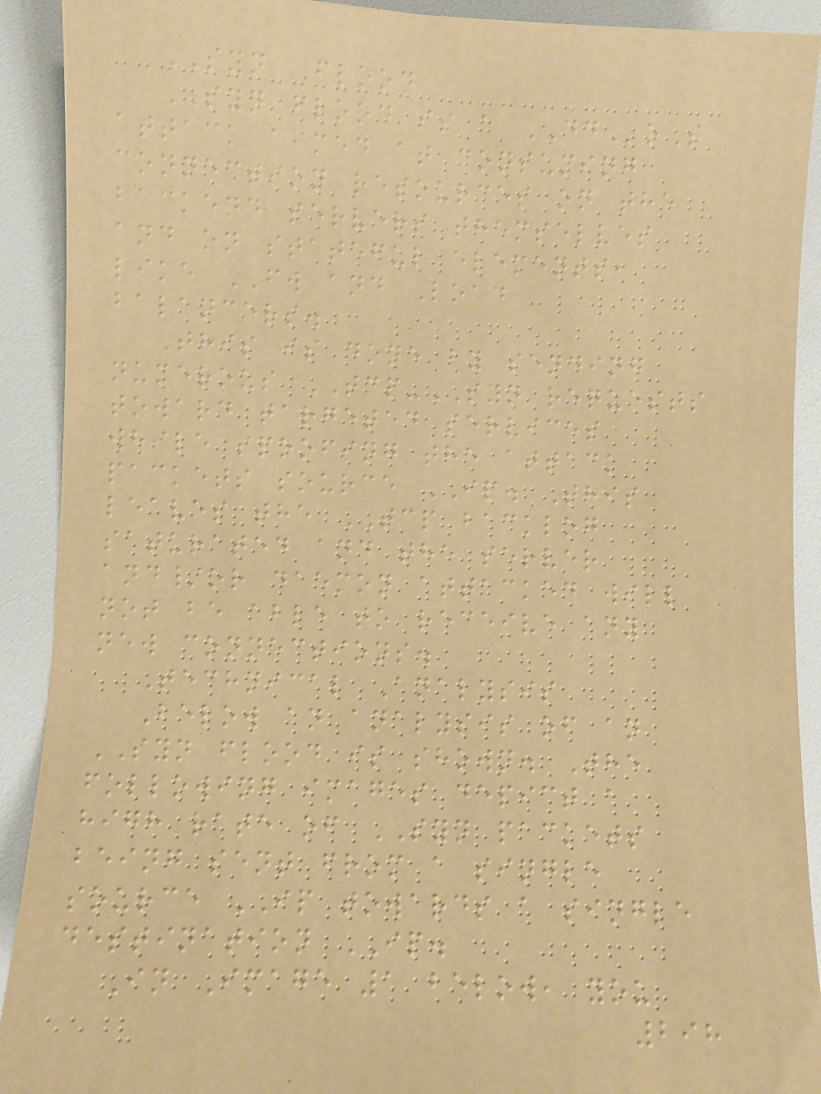SYN Flood
SYN flood is a DDoS
attack aimed at consuming
connection resources on the
backend servers themselves
and on stateful elements,
like FW and Load
balancers.
This is done by sending
numerous TCP-SYN requests
toward targeted services
while spoofing the attack
packets source IP. This
leaves the TCP backlog
saturated and the server
and/or daemon attacked will
not be able to receive any
new connections.
Technical Analysis
Below an analysis of an
SYN flood is shown. The
following images depict a
high rate of SYN packets
being sent from a single
source IP towards a single
destination IP.
In Image 1 below, you
298
